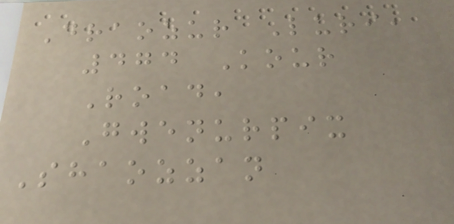Draozur Luri,
474 Kour
Road,
Gwenurpix
Shaozzan
